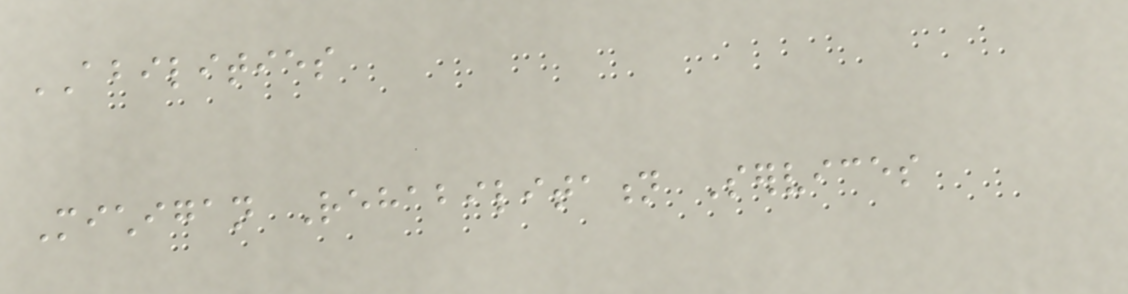ABILITIES
Michigan Rehabilitation Services
